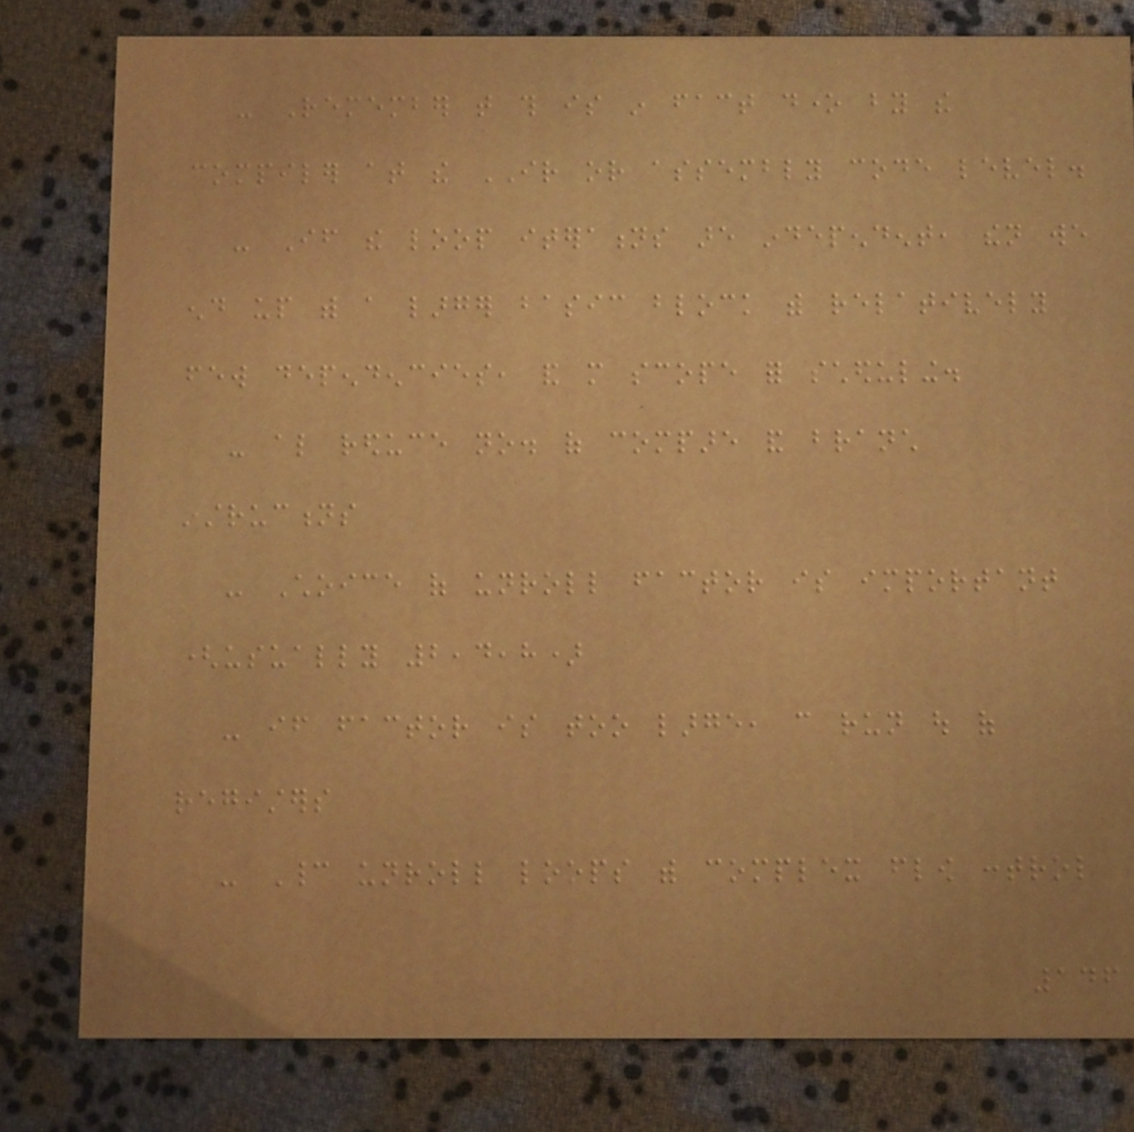- Remember that this is in fact done by the
compiler at the IR or assembly code level.
- If the loop iterations are independent, then we
end up with a larger basic block with relatively
few dependencies, and more scope for scheduling.
- also reduce no. of compare and branch
instructions
- Choice of unroll factor is important
(usually 2,4,8)
- if factor is too large, can run out of
registers
- Cannot unroll loops with complex flow control
146
